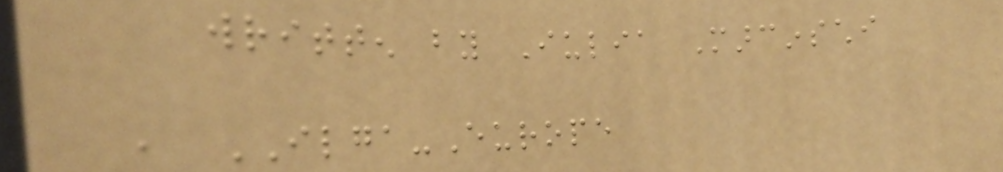written by Iulia Marcinschi
, ILGA-Europe
